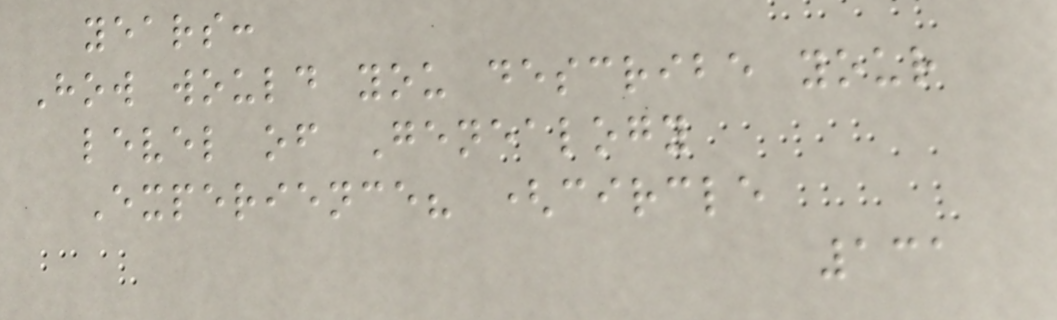years:
How would you describe your
level of Genealogy
Experience? (circle
131
